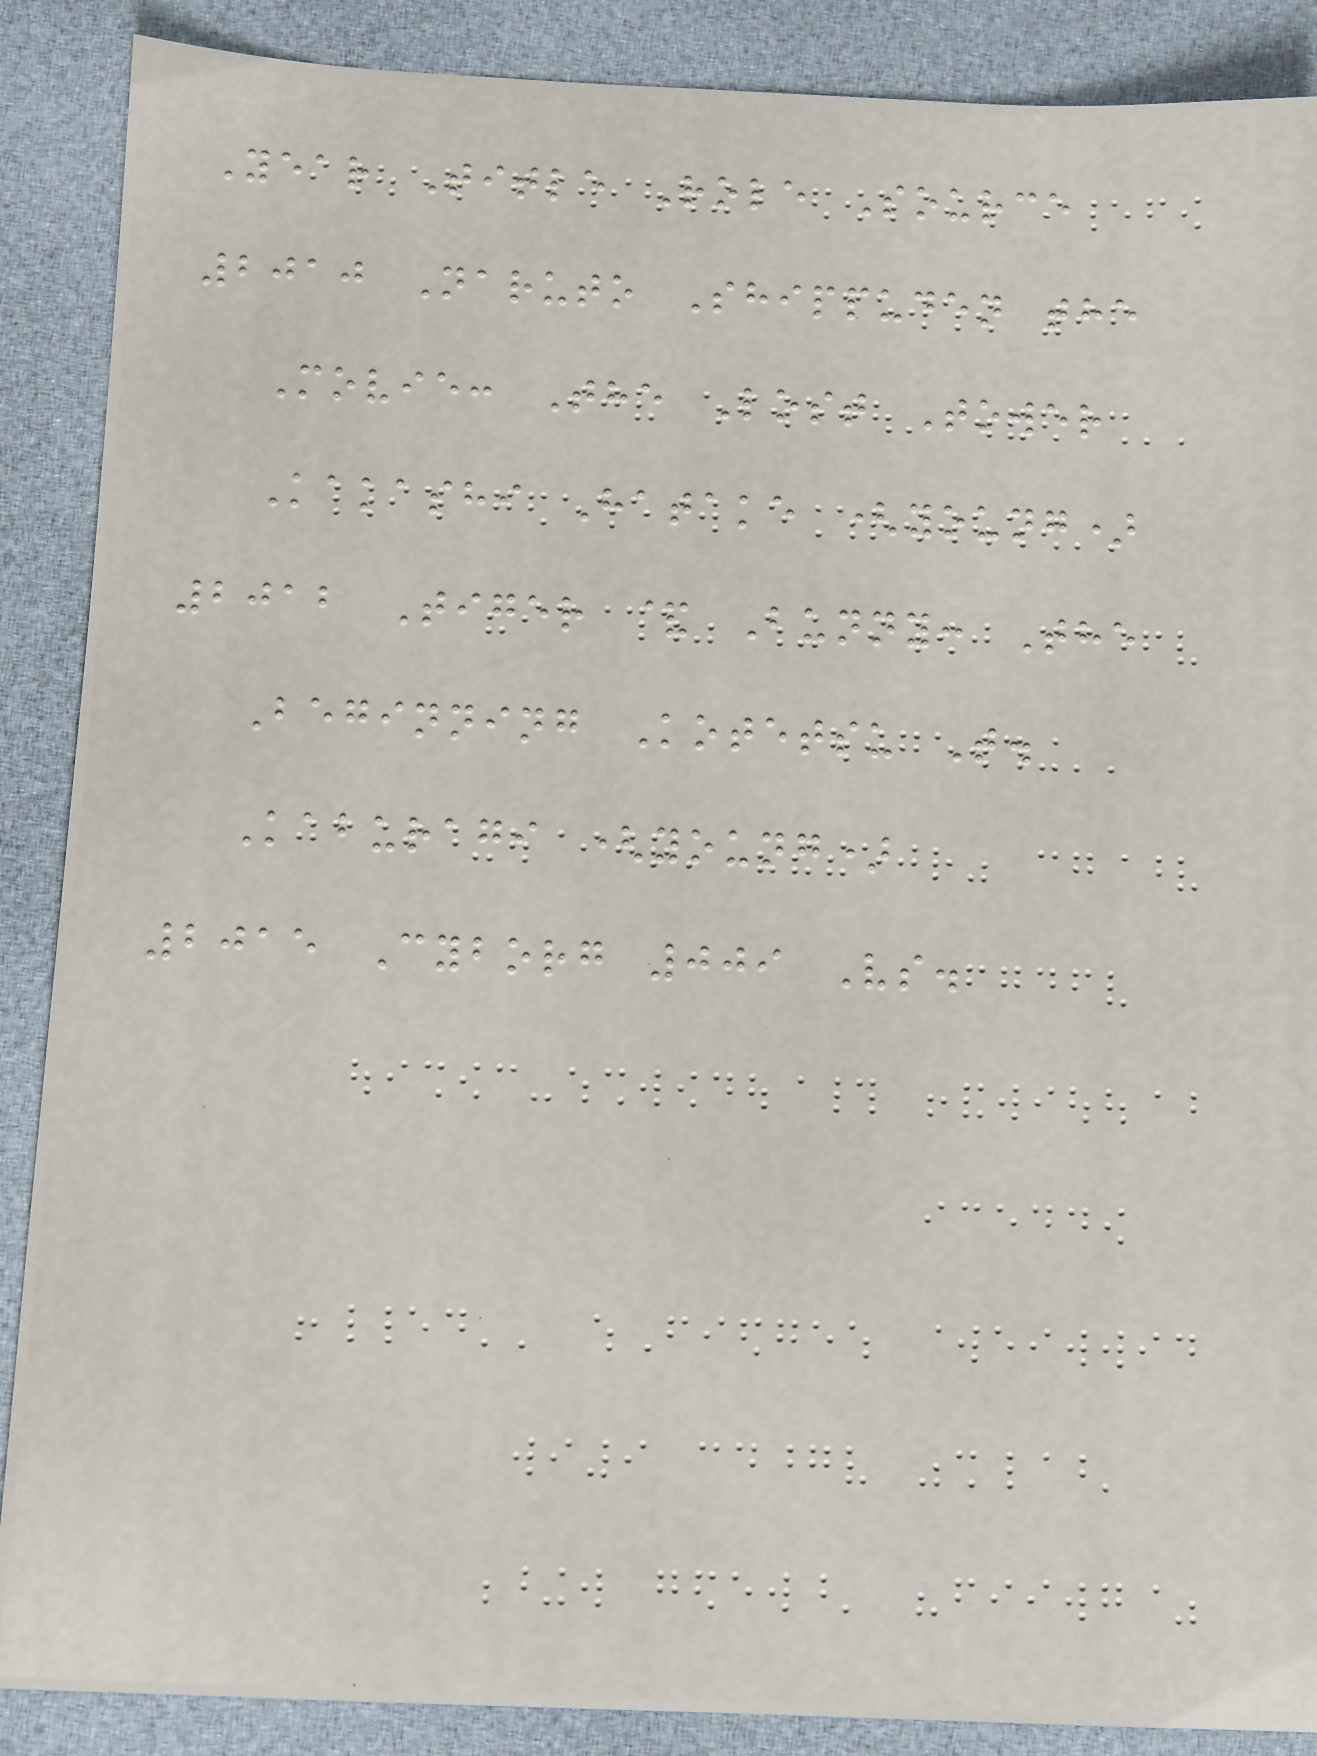Year Title Role Source
2010 Naruto Shippuden the
Movie: The Lost Tower
Kakashi Hatake (young)
2012 Tiger & Bunny: The
Beginning Kotetsu T.
Kaburagi (young)
2015 Cyborg 009 Vs.
